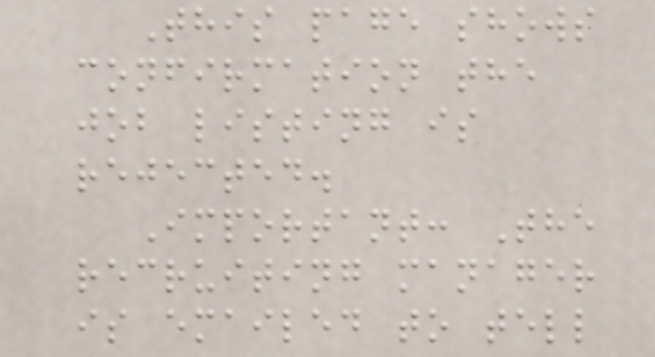This page shows
confirmation the
job listing is
rejected.
Important: The
recruiting manager
is emailed to tell
